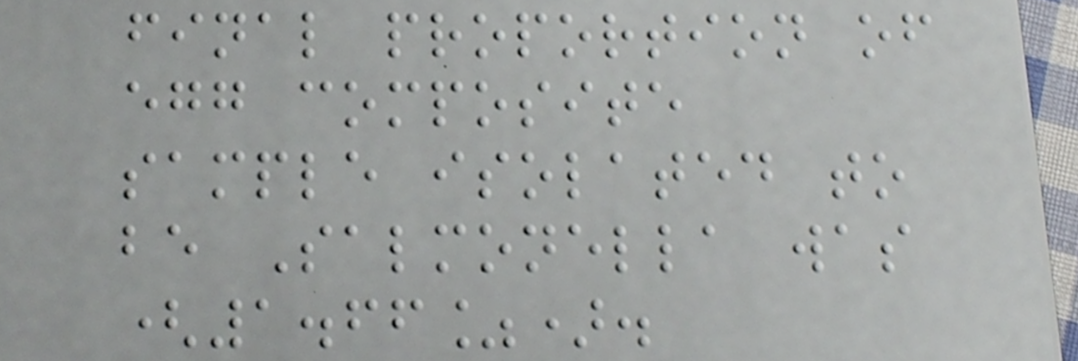final proportion of
egg composite
sample isolated to
be Salmonella was
(1.66%).
